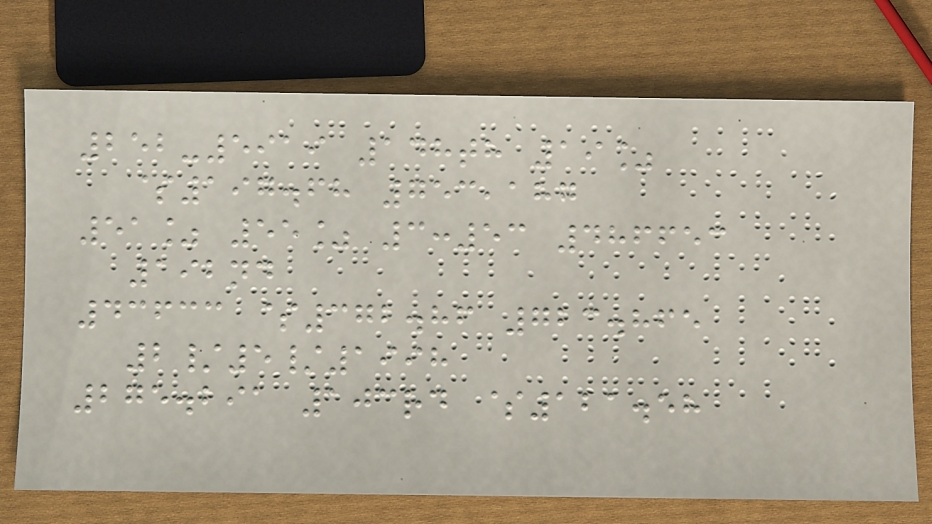252-5919 148th 19%
$197.68 753,187
51% 55% 3:53 486653
192nd
43633 $372.86 723.865
2/5/1998
275.291 103rd $121.58
